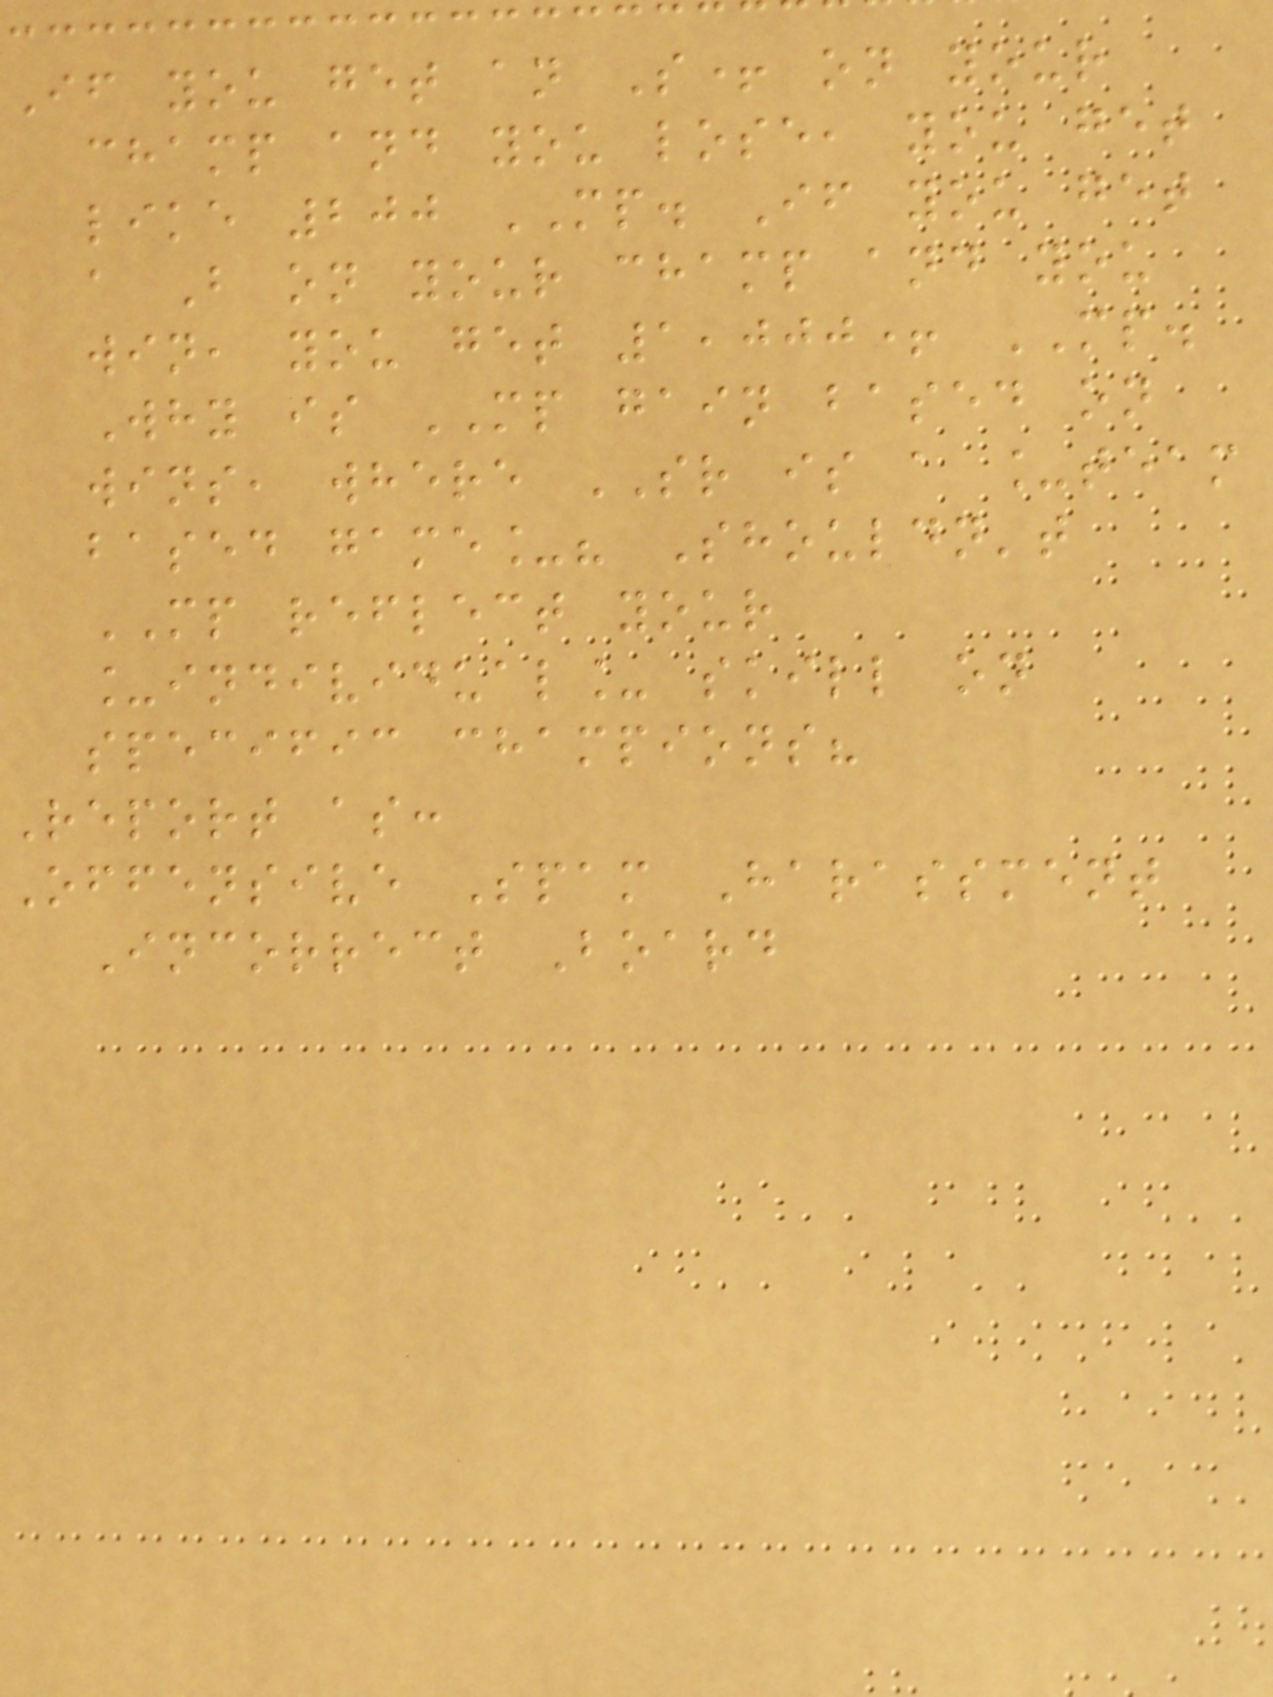If you get an S+ on your
champ and you lose, you get
like 200 MP. If you get
a B on your champ and you
win, you get 1,000+ MP.
Why is MP gain based on
wins, where SR is a _team
based game_? Shouldn't
MP reflect your
_individual_ skill on
specific champions?
Report as:
Offensive Spam Harassment
Incorrect Board
